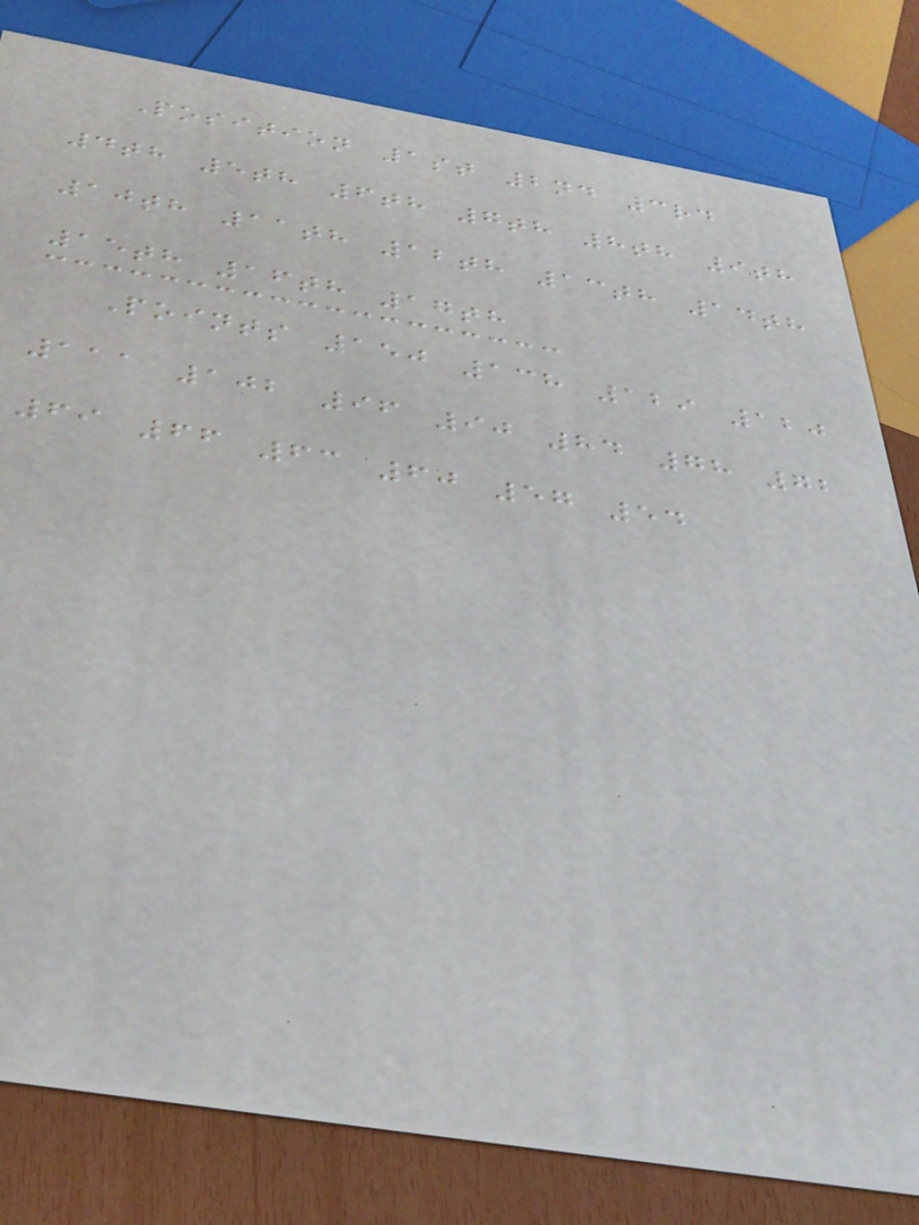Position 1st 2nd 3rd
4th 5th 6th 7th 8th 9th
10th 11th 12th 13th 14th
15th 16th 17th
Points 150 138 129 120
111 102 96 90 84 78 72
69 66 63 60 57 54
